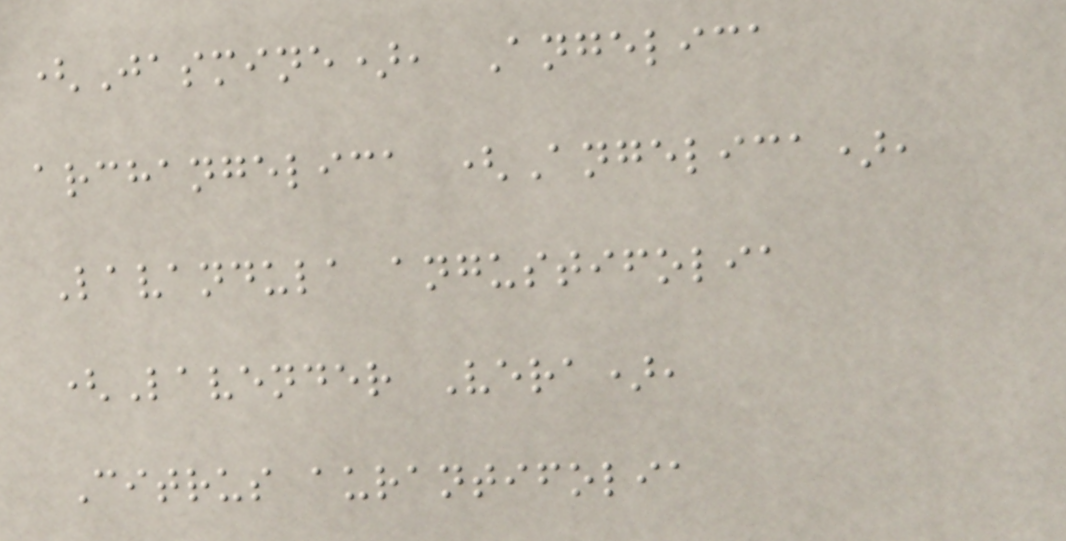(Jasmine), Angelica
archangelica (Angelica),
Lavandula angustifolia
(Lavender Vera),
Citrus aurantifolia
